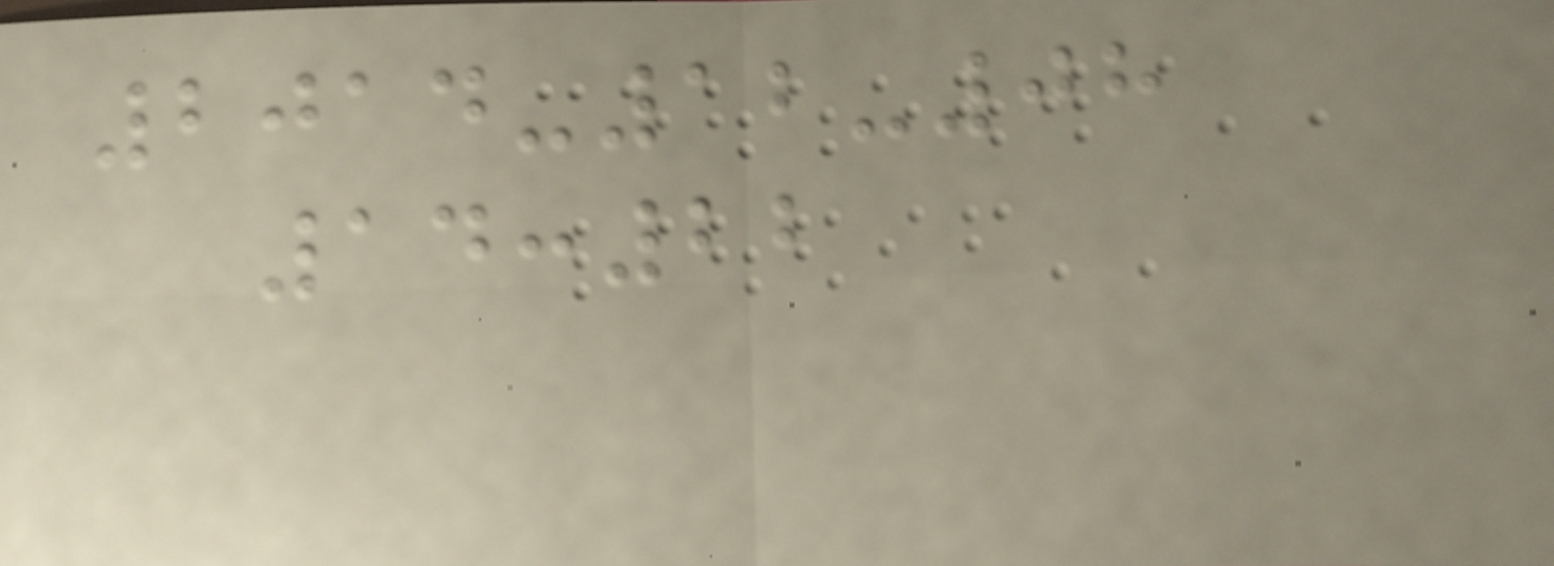2014-12-08
14:22
